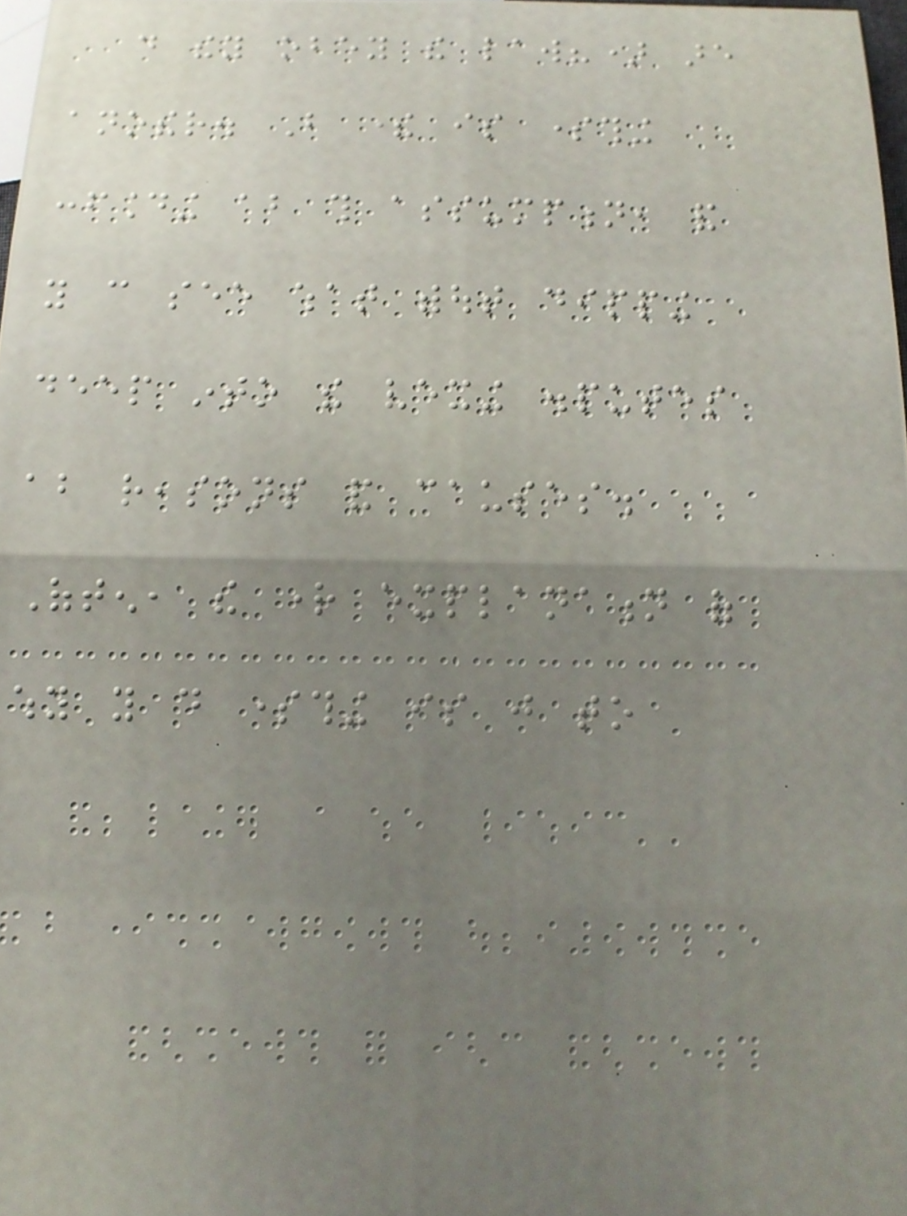do they obey the law?) are
another. But there is something
confounding about this assumption, and
you can see what without dipping
deep into the vexing disputes
about reasons and causes.
Often, the right explanation of
why you do something is just to
